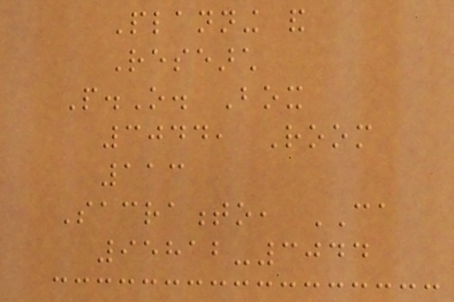Planning and
Research
P.O. Box
3044, Room
113
Sacramento, CA
95812-3044
